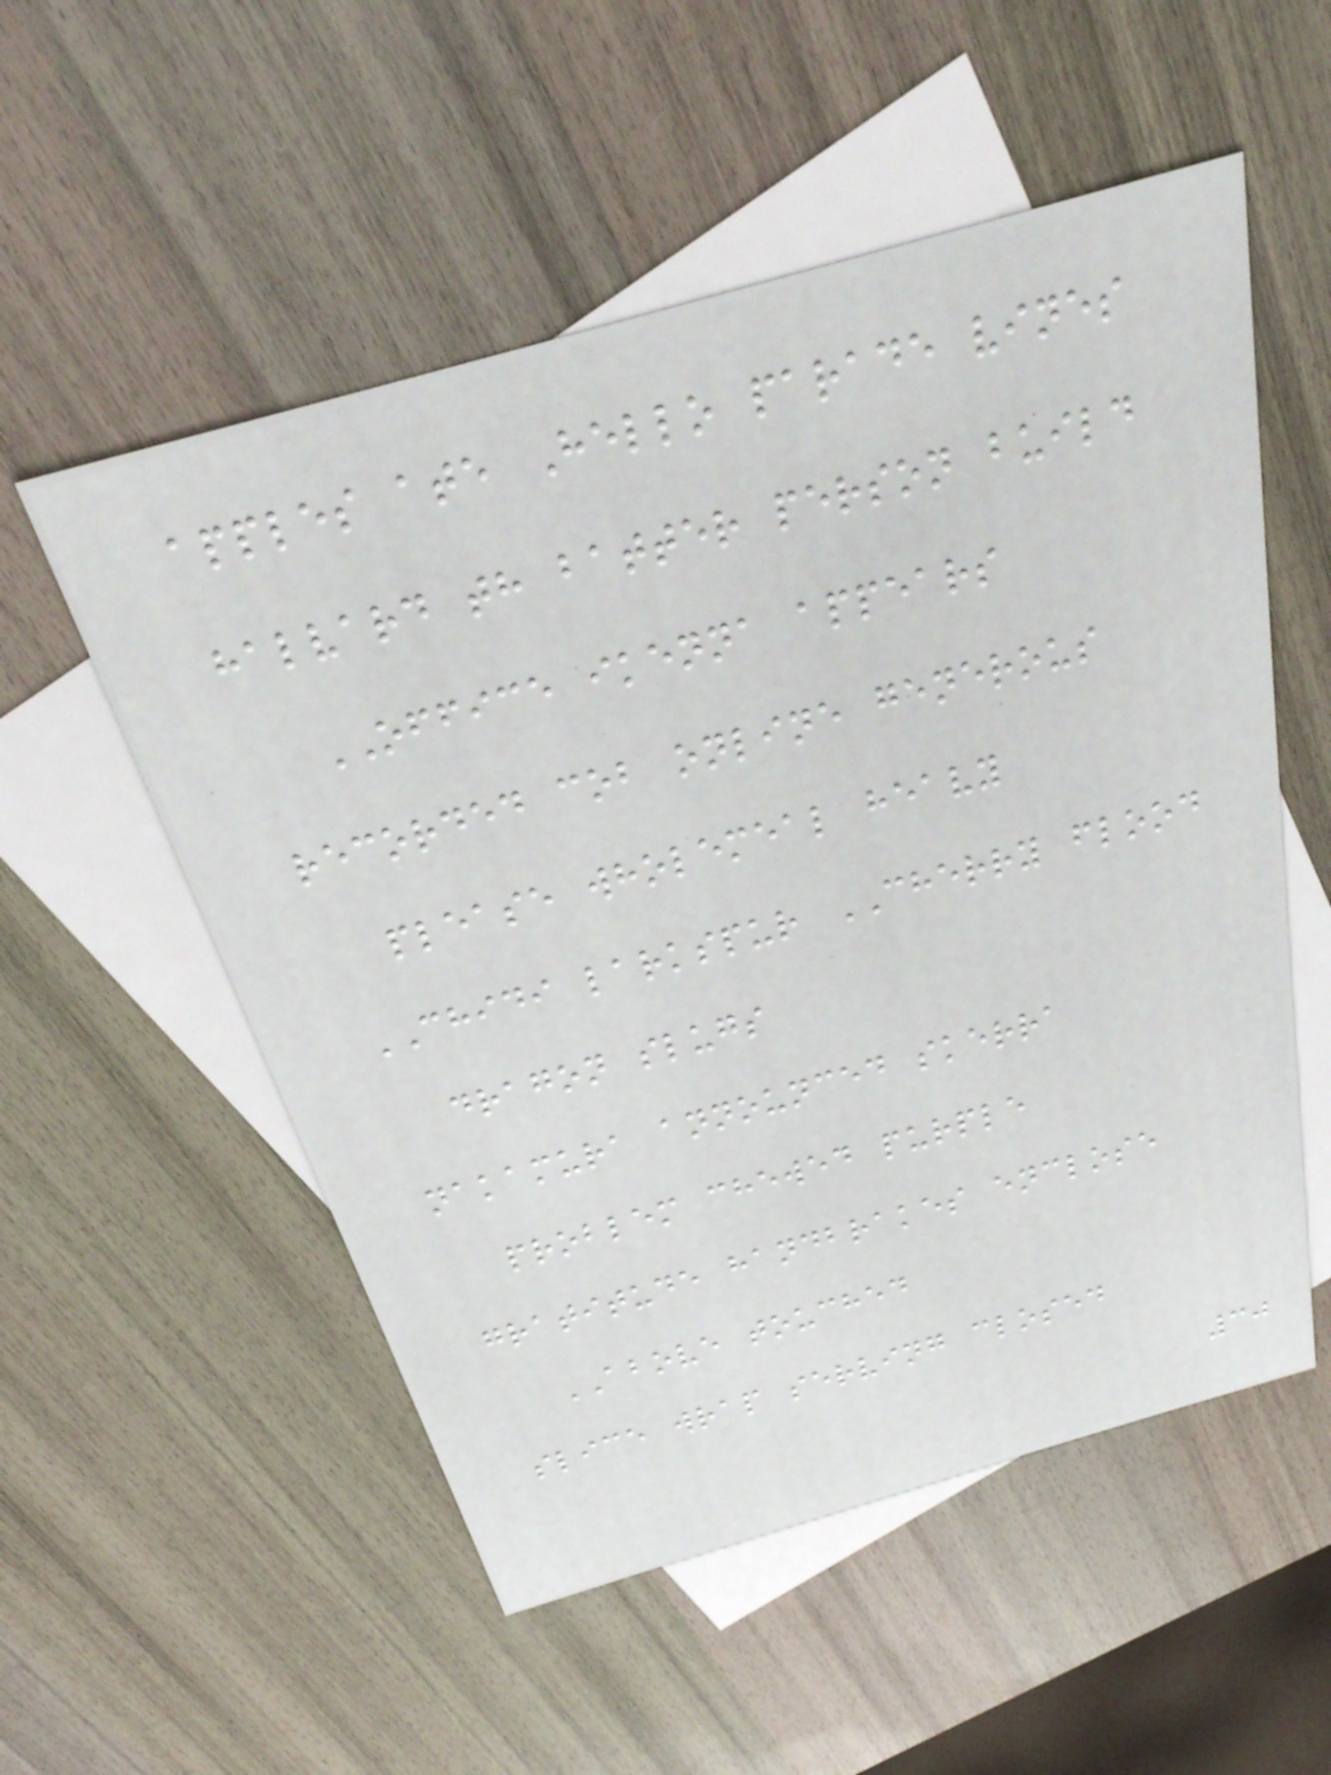apples ate Hello parade vines
halvard th batter person build
OFFICE ikenna appears
recorded cob online generous
please wholemeal heavy
CHIDI larkspur CHERRY flood
dragon slugs
nakamura announced skerra
problem chewed purple
gratitude handbrakes enclose
ABOVE touched
slice wrap serving closed
30
